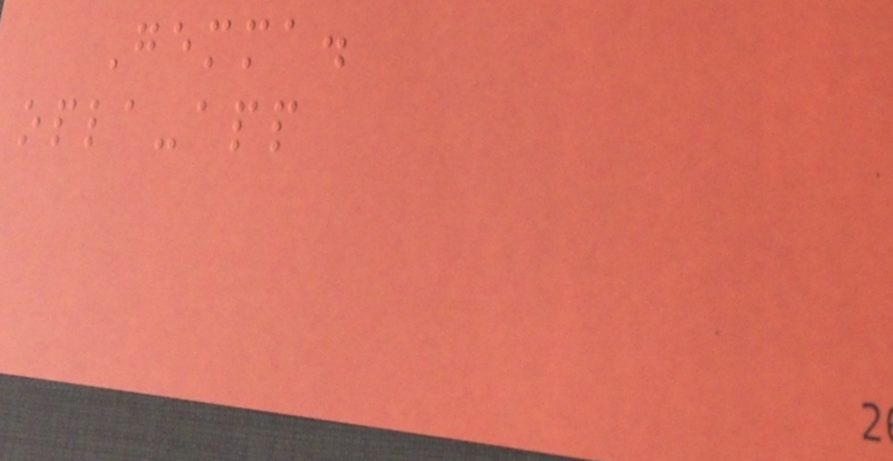Gemma.
opla-app
